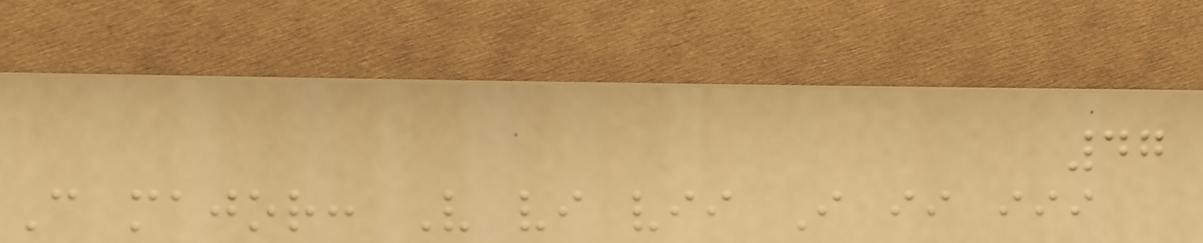47
C major: V vi vii I ii iii
